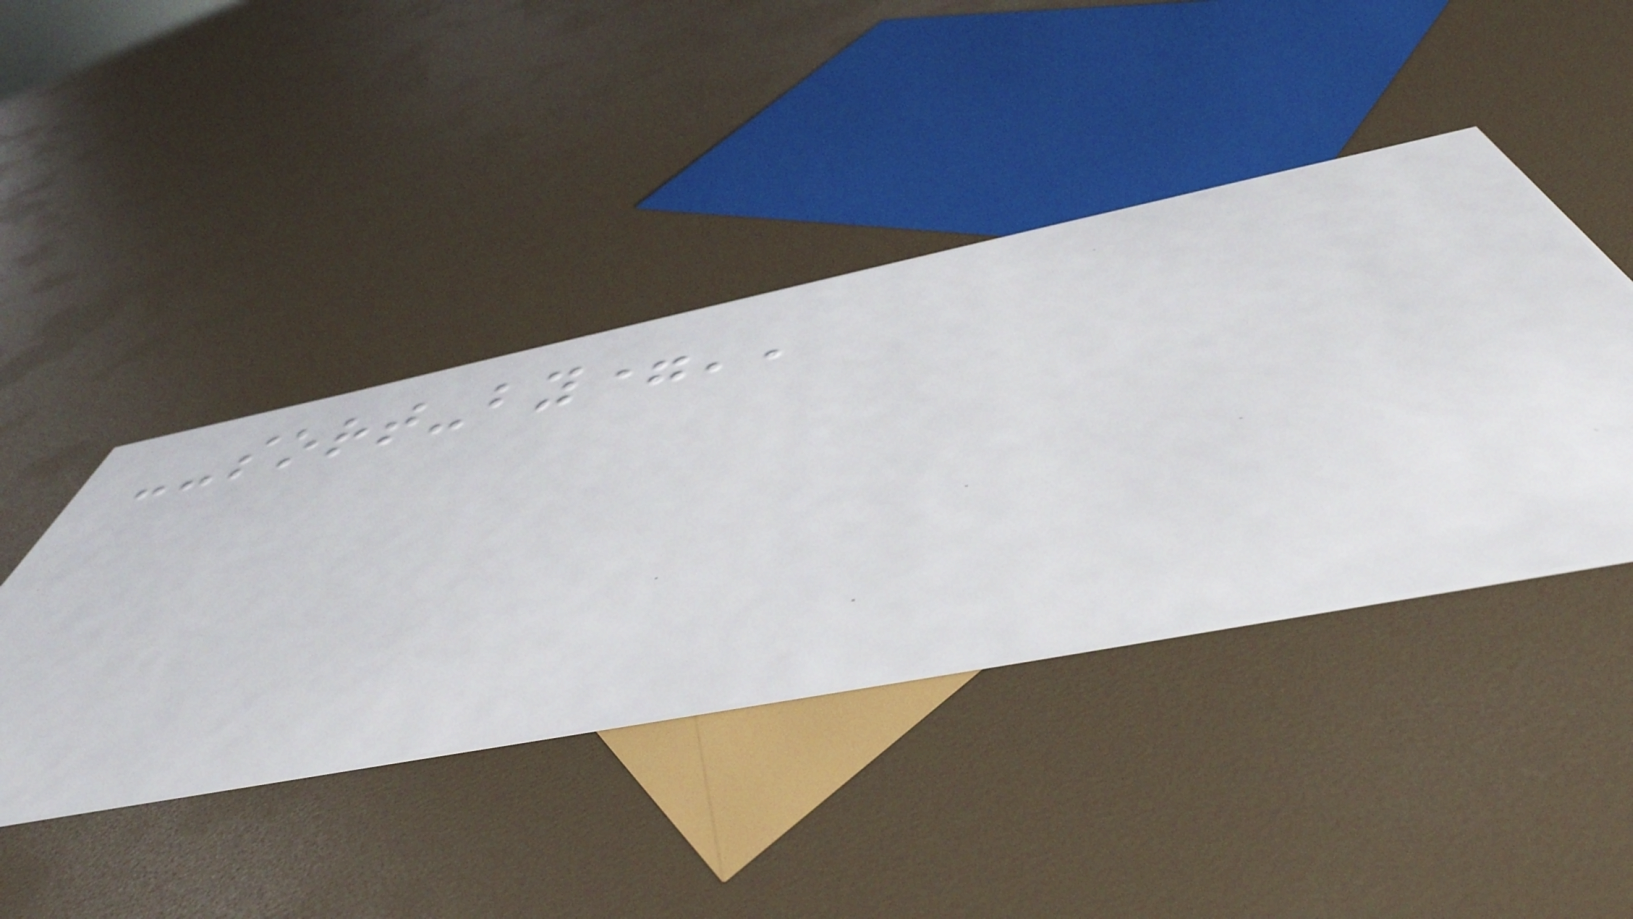--sort-by=''
